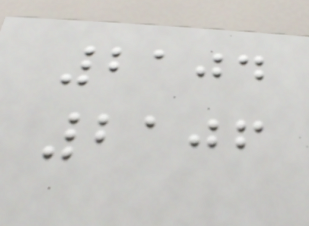2104
2106
